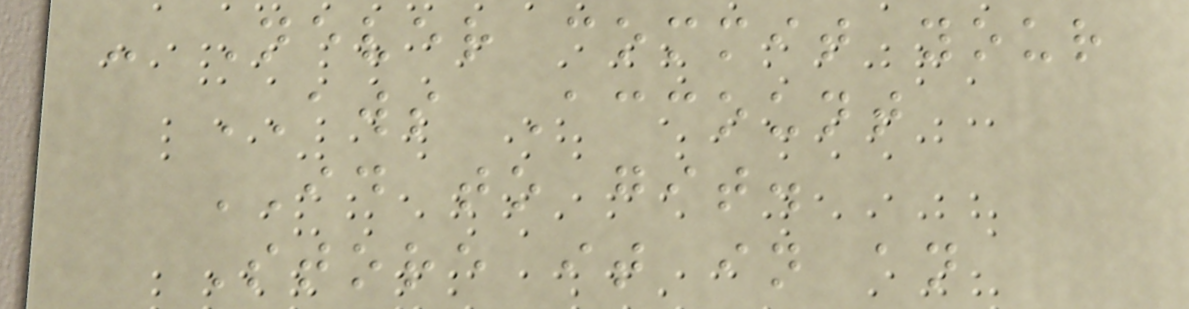- Never commit your
AWS Account
ID to git.
Store it in an
